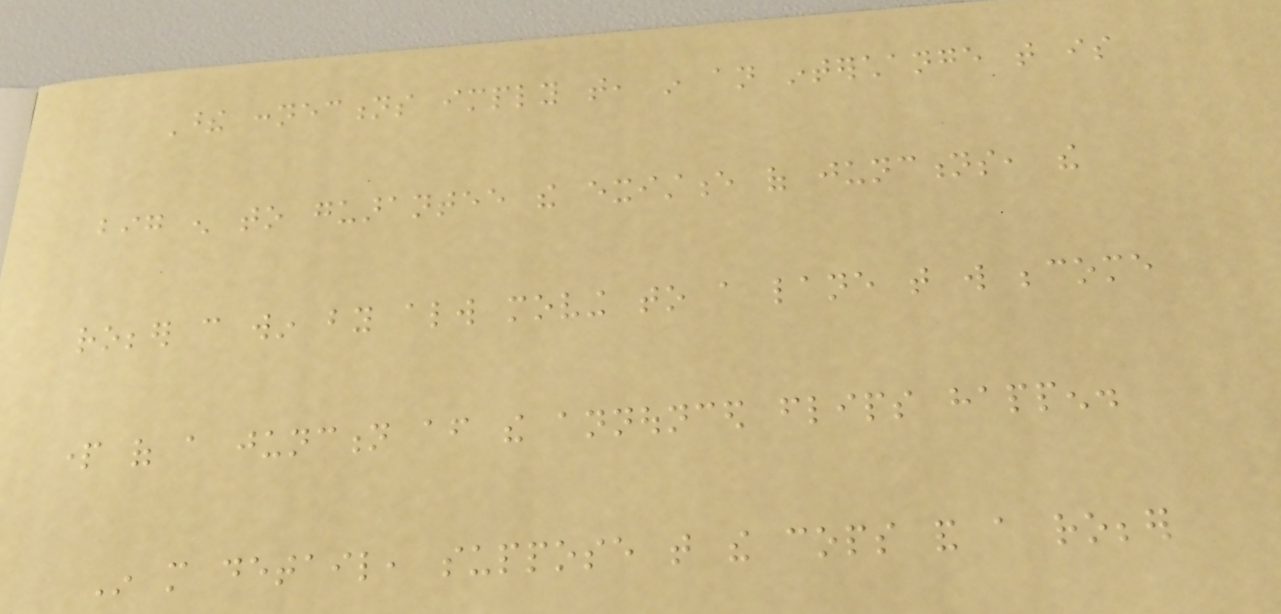These connections imply that, in an interchange that is
big enough to guarantee the existence of junctions, the
robber can win by always moving to a lane that will become
part of a junction after the announced flips happen.
In more detail, suppose that the cops and a robber
